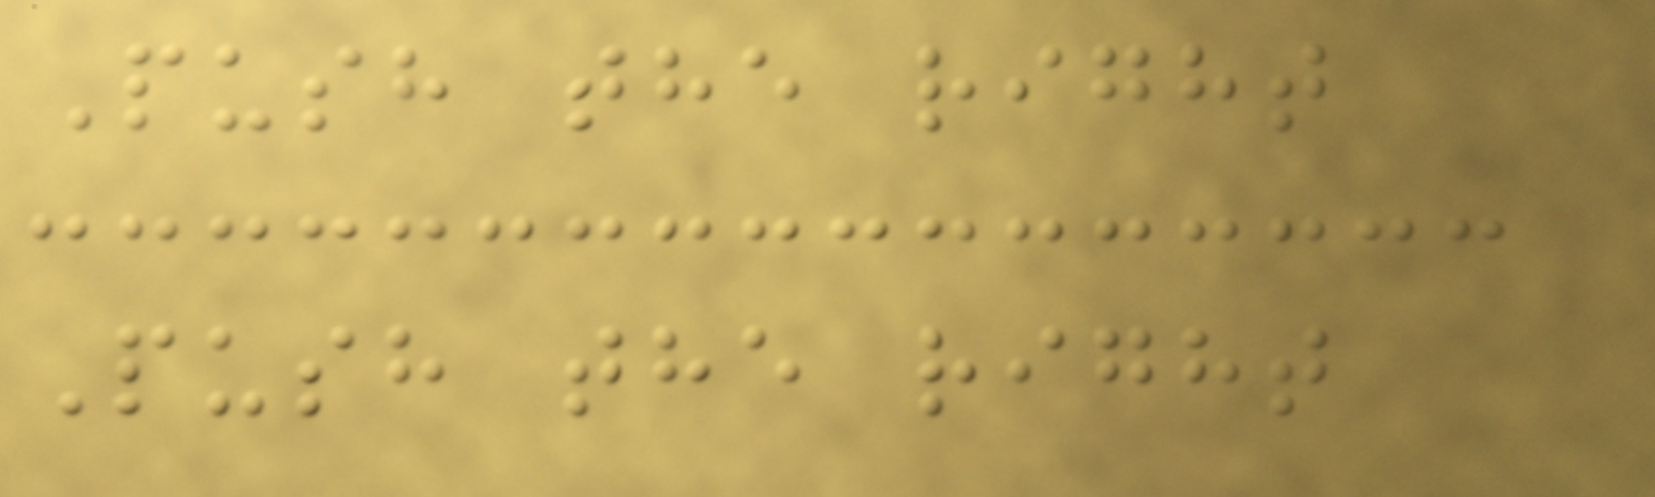Push the right
Push the right
